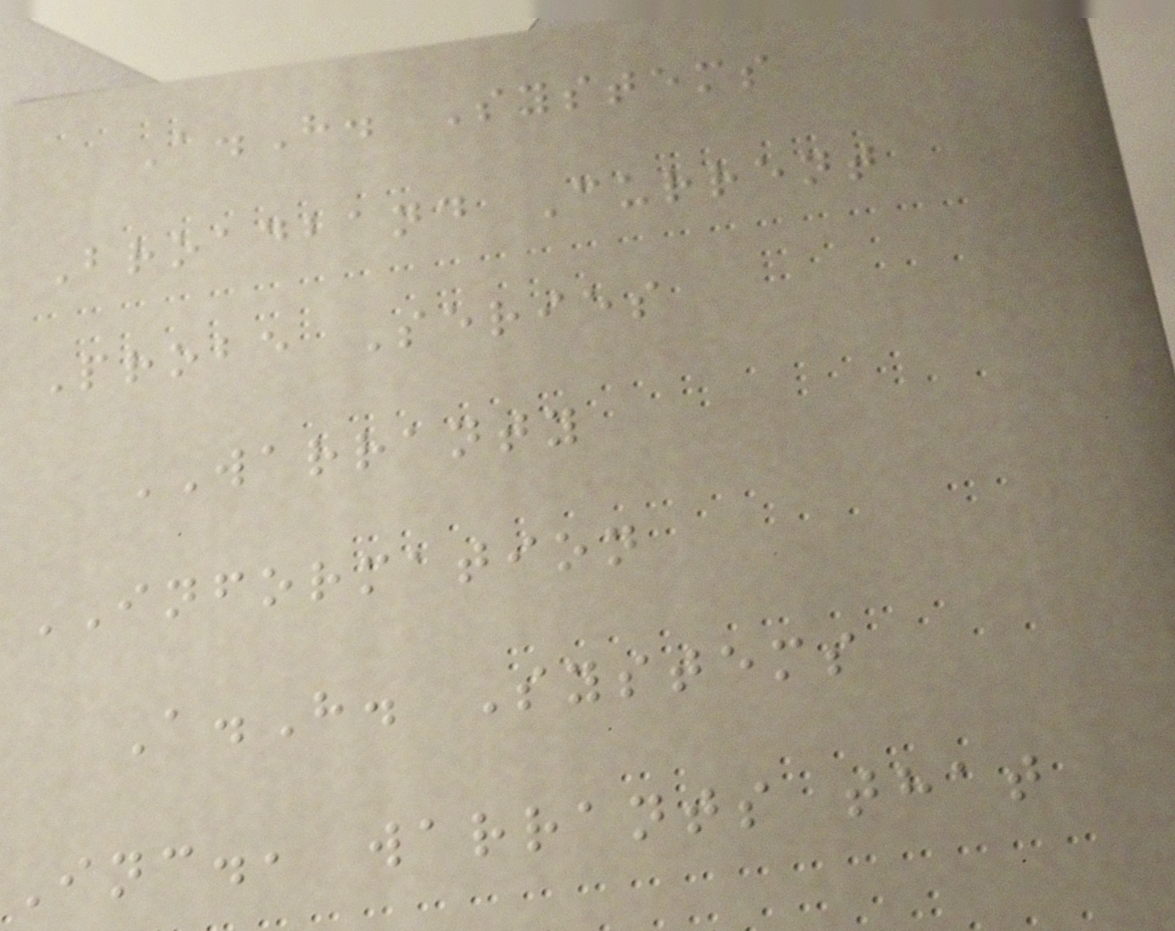A.H. Systems
Broadband Current
Probe Series
WARRANTY
INFORMATION
A.H. Systems
Inc., warrants that
